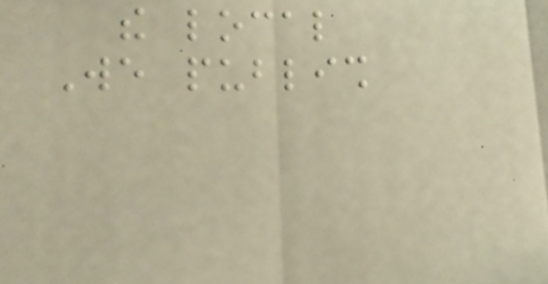the local
We publish
